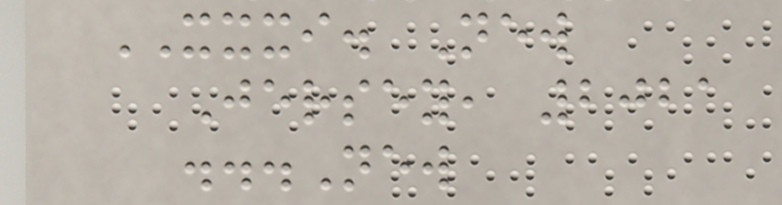XXXI. New
Jersey, 2021
...New
